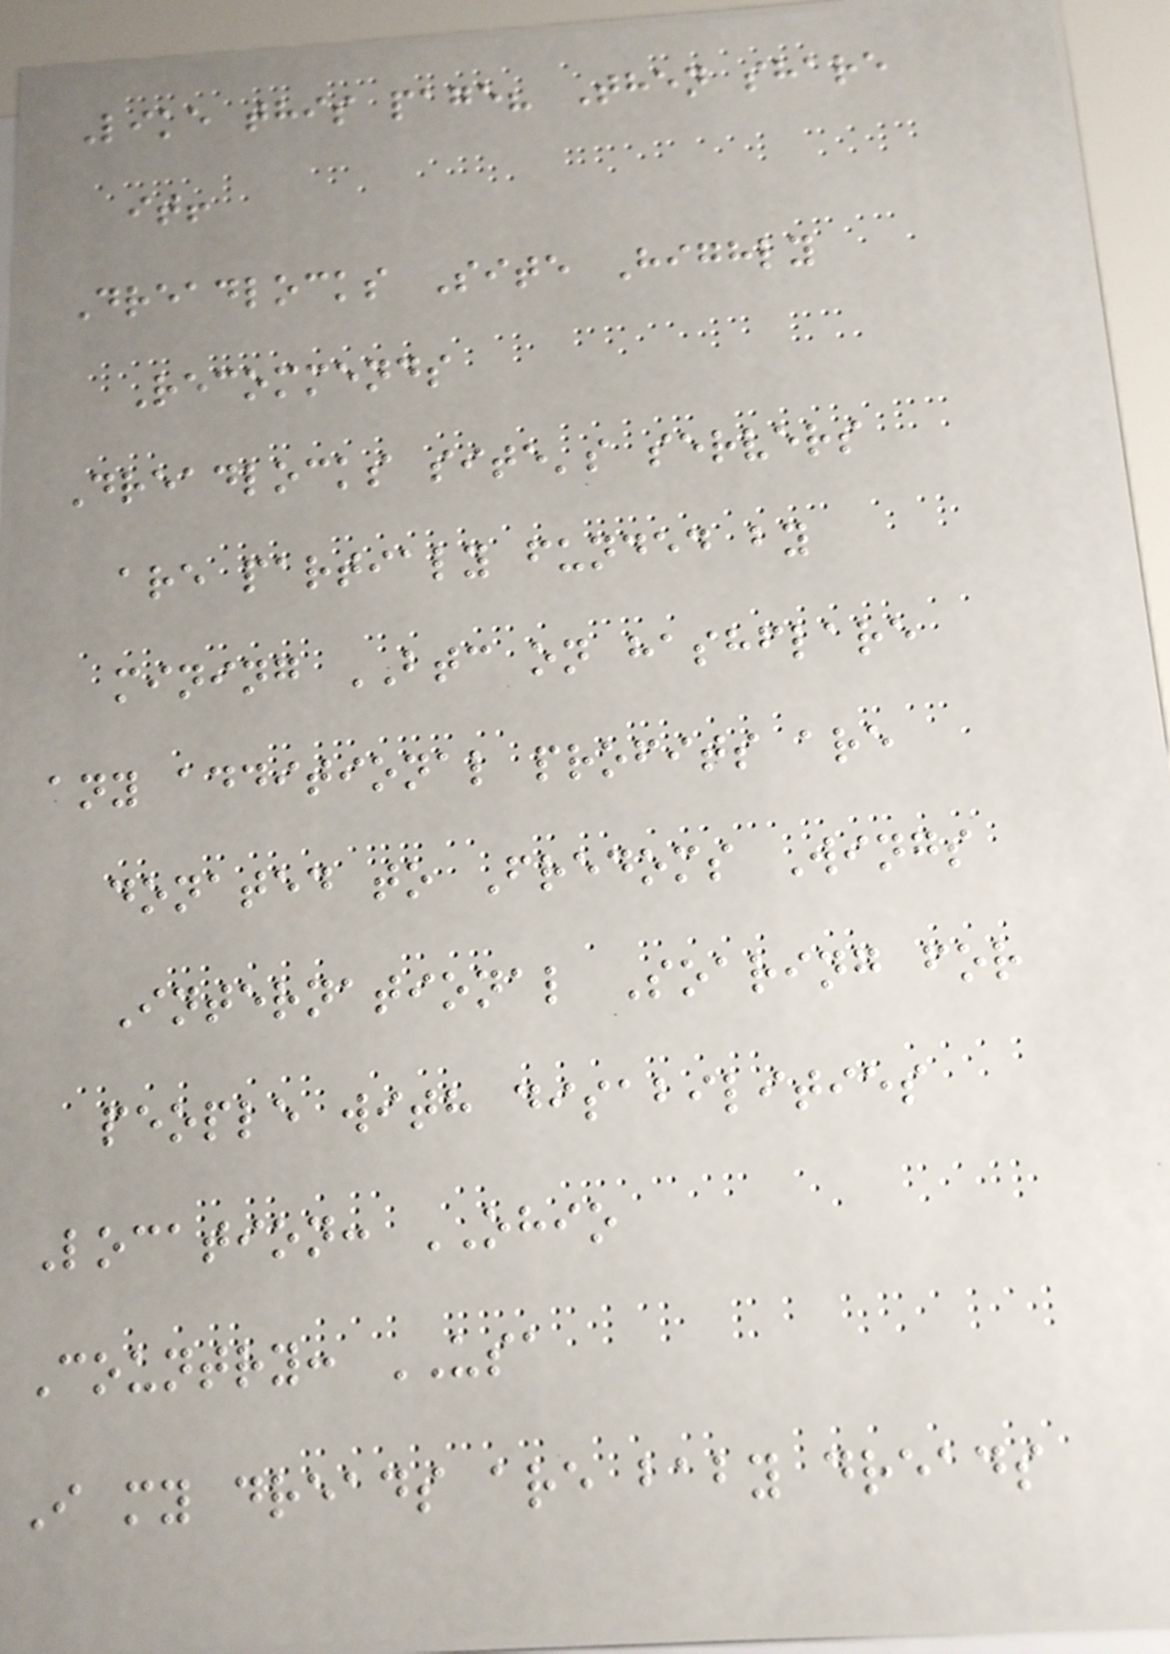Like this page? Then share
it!
Dreadlocks Site Highly
Recommends
Dreadlocks site's servers
are partialy funded by
mining BTC on hashflare
any additional profits are
donated to Fredoms Wings
International Soaring for
people with disabilities
Location: OHIO
Country: USA
I my dreads are baby dreads
